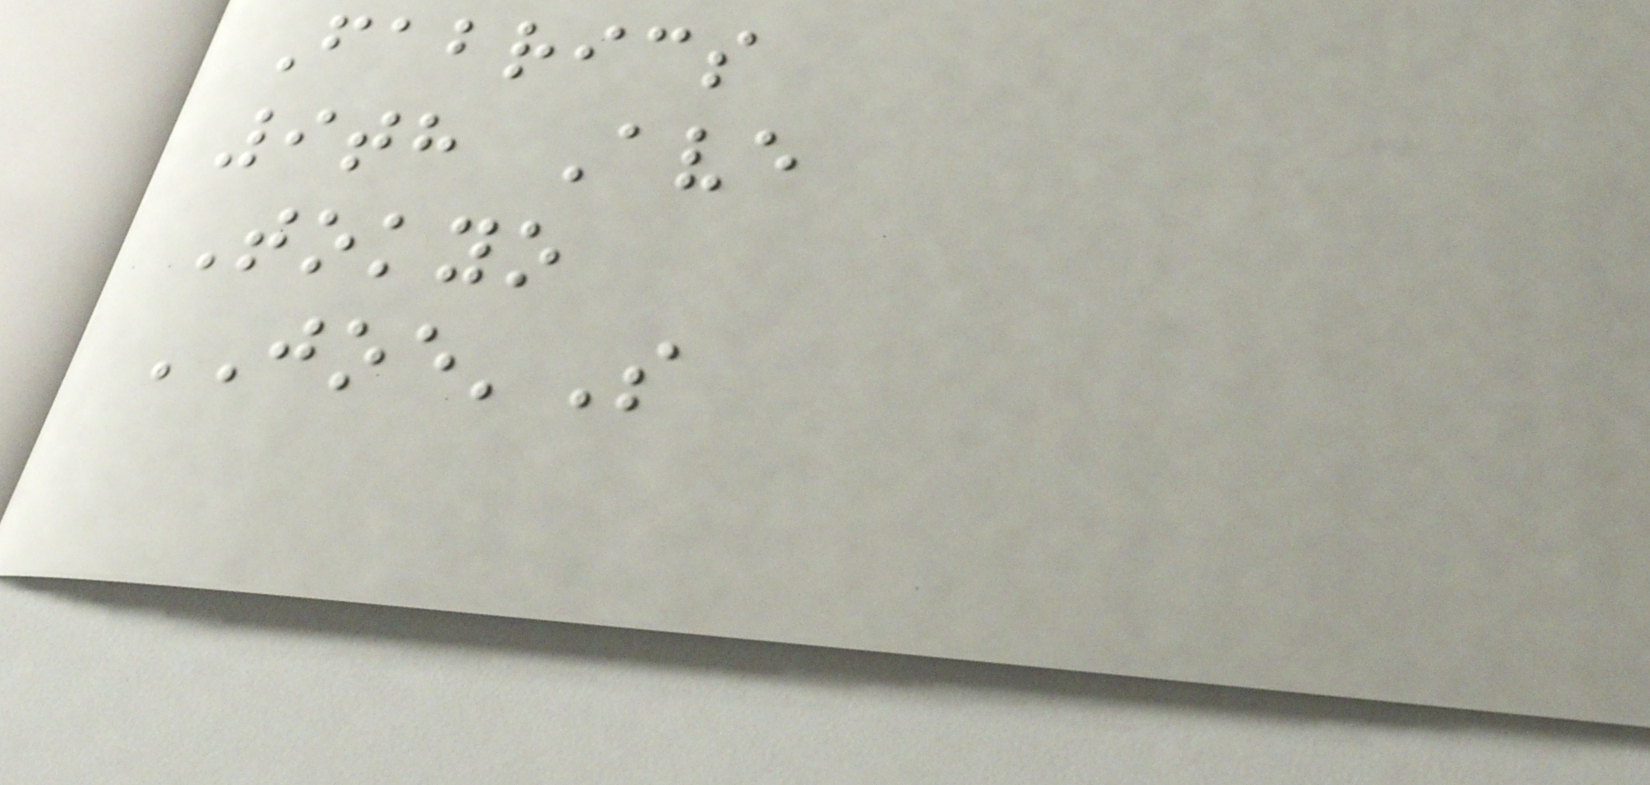Fabrics
9th Ave
Tokyo
JOE'S
